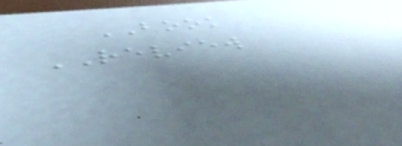BOOK
REVIEW
